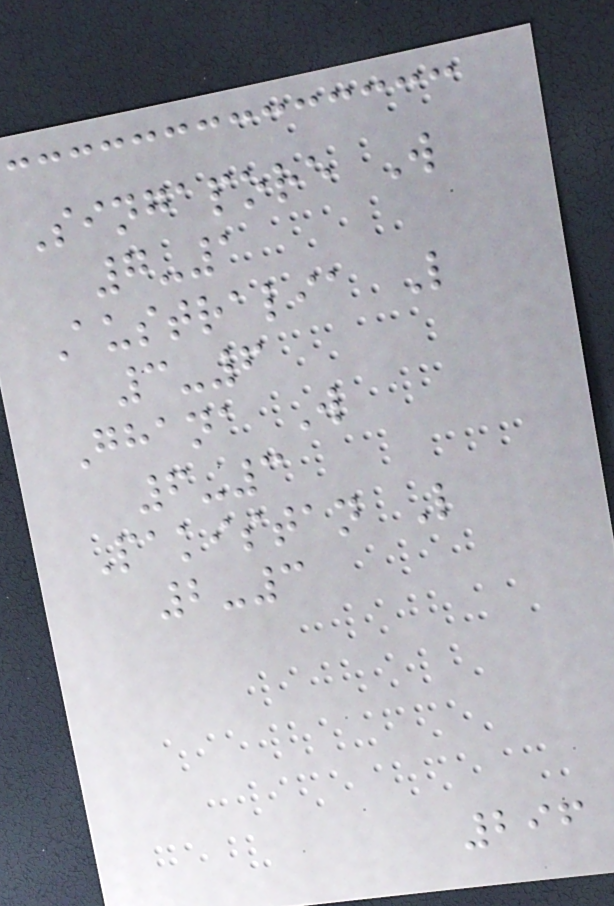Singapore W
7-1
Australia L
3-6
Ghana W
6-3
Pakistan L
2-3
296
